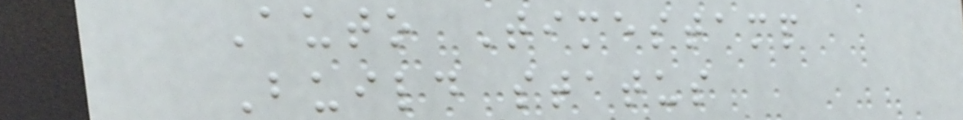Auto Timestamp
Build status
